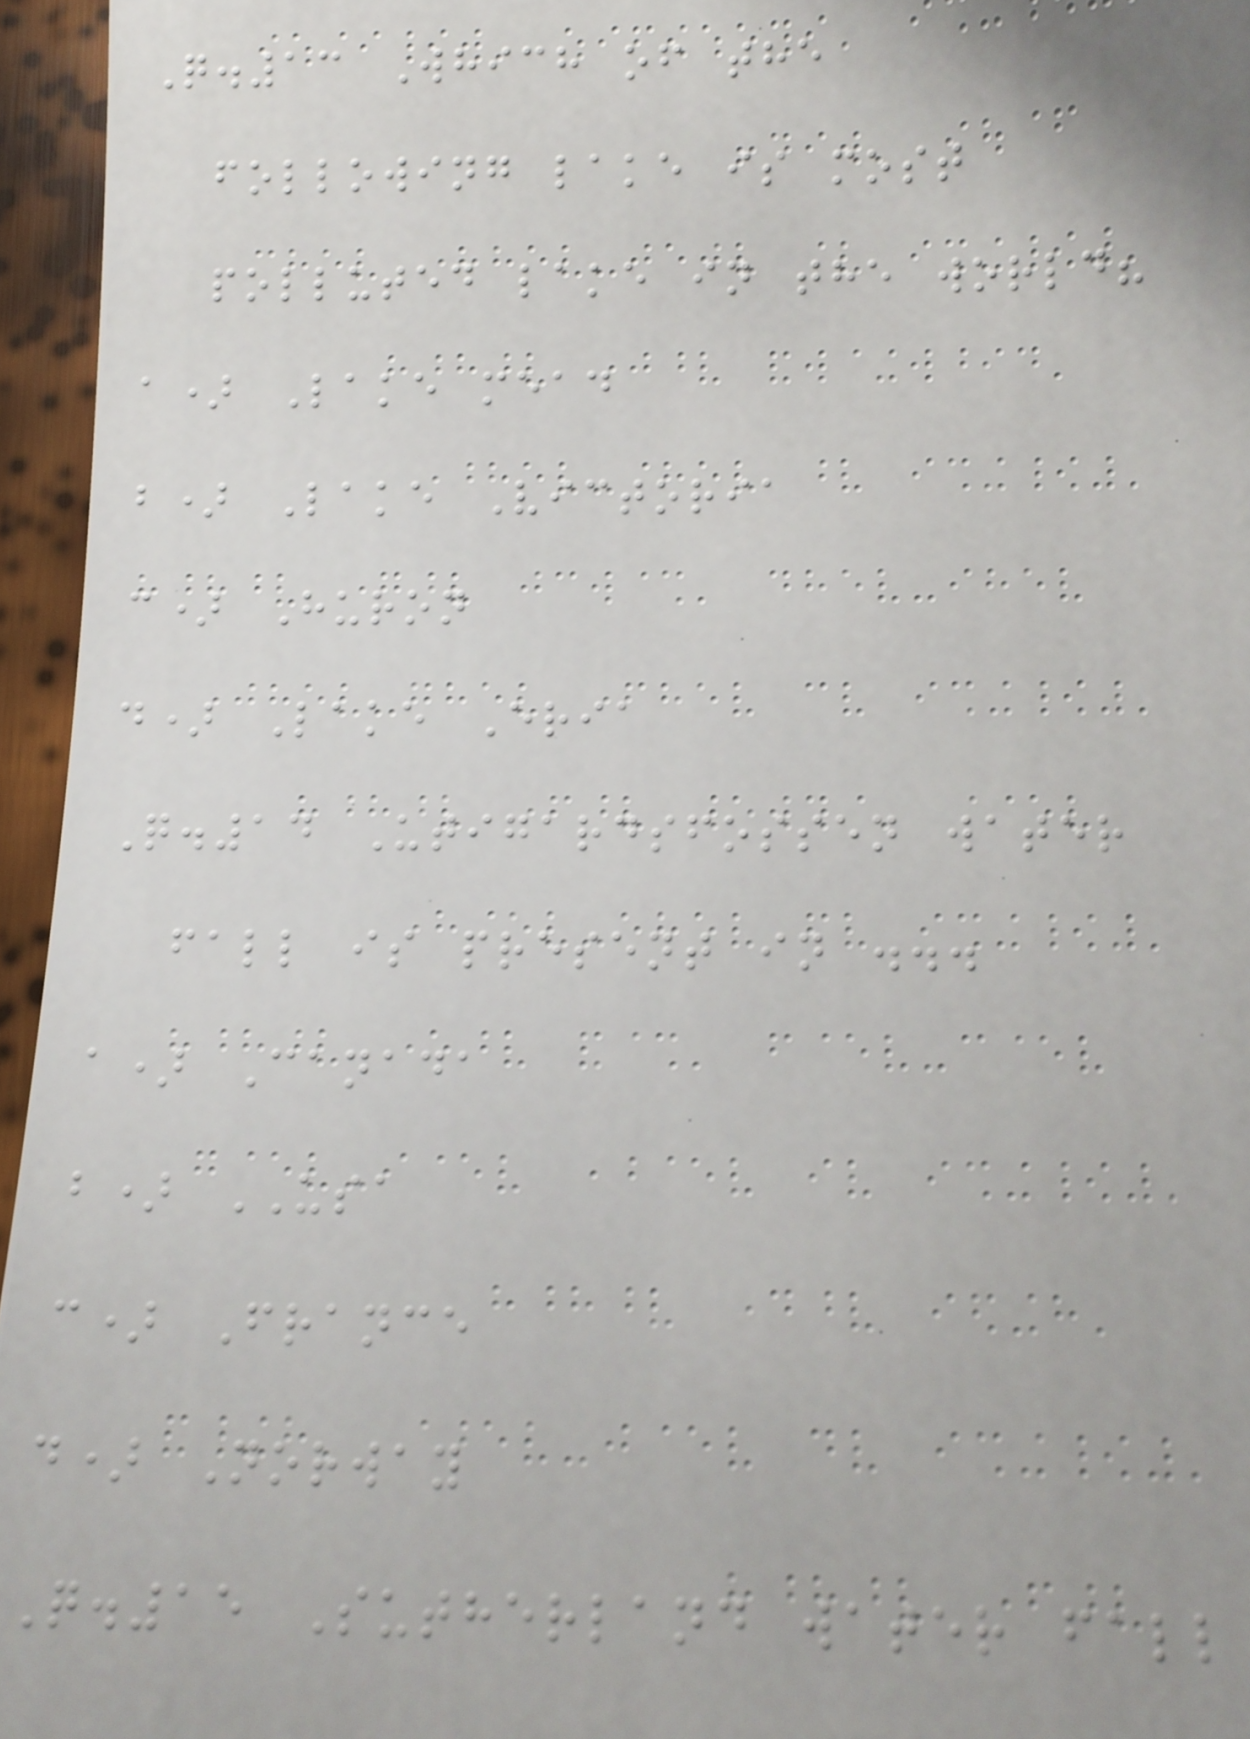Q.13 Which of the
following lake is most
polluted lake in the world?
a) Lake mead
b) Lake Victoria
c) Huron
d) Lake Eria
Q.14 Utigardsfossen water
fall is present in ...
a) Canada
b) USA
c) France
d) Norway
Q.15 Sutherland water fall
